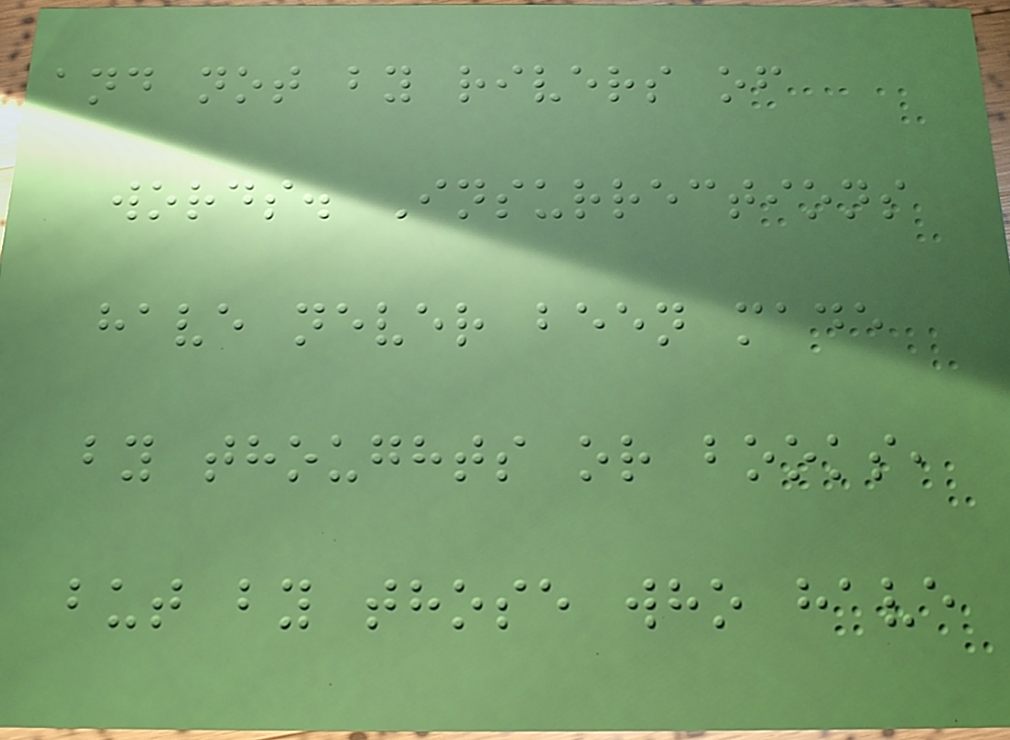and not by rivers of
words. Insurrections
have never been made
by thoughts or books,
but by those who have
